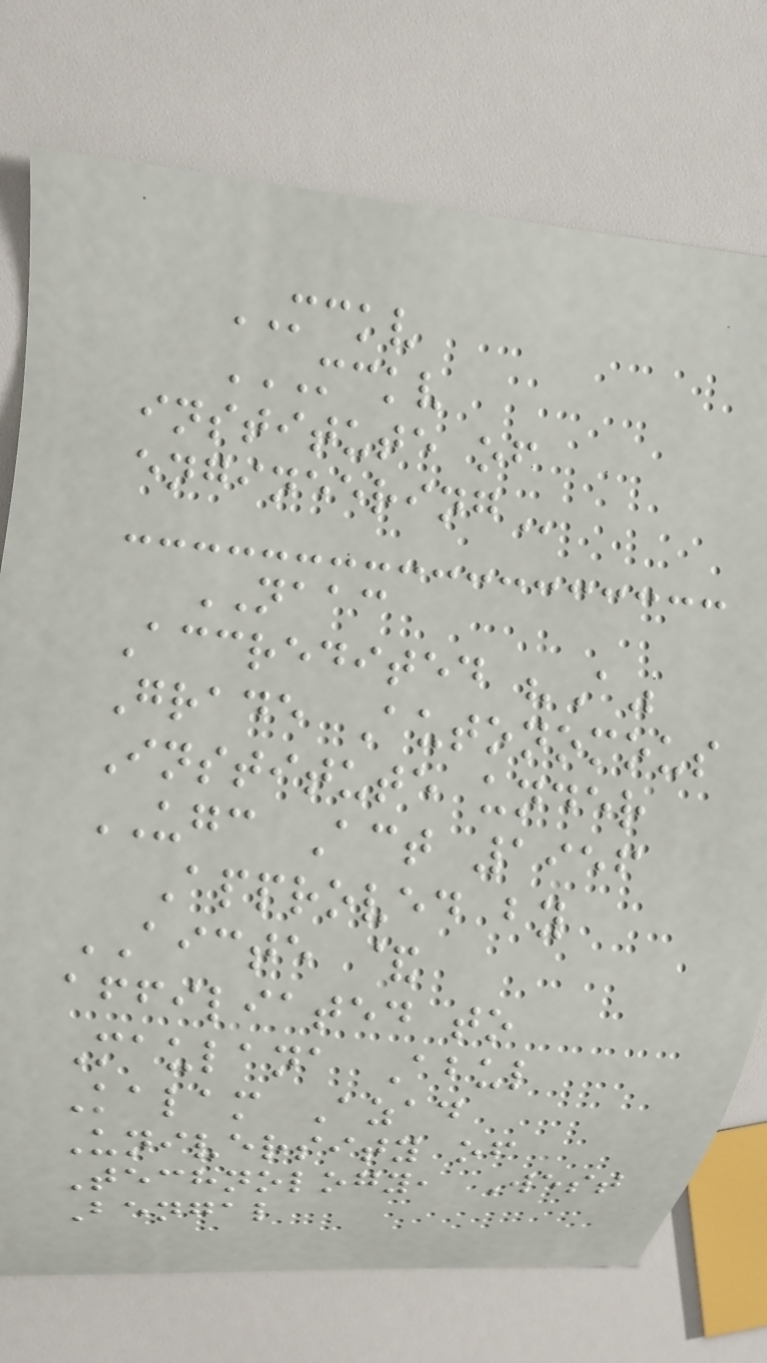MCKV
MCKV
INSTITUTE OF
ENGINEERING
NAAC
Accredited "A"
Grade Autonomous
Institute under
UGC Act 1956
Approved by
AICTE &
affiliated to
Maulana Abul
Kalam Azad
University of
Technology, West
Bengal
